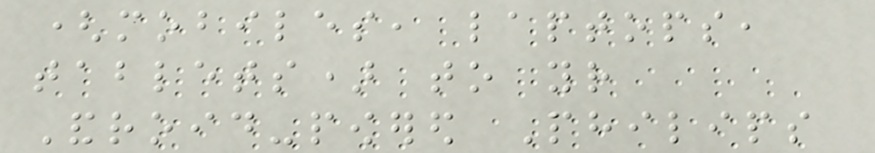(mobiles, laptops,
tablets) to your
Android-powered Philips
